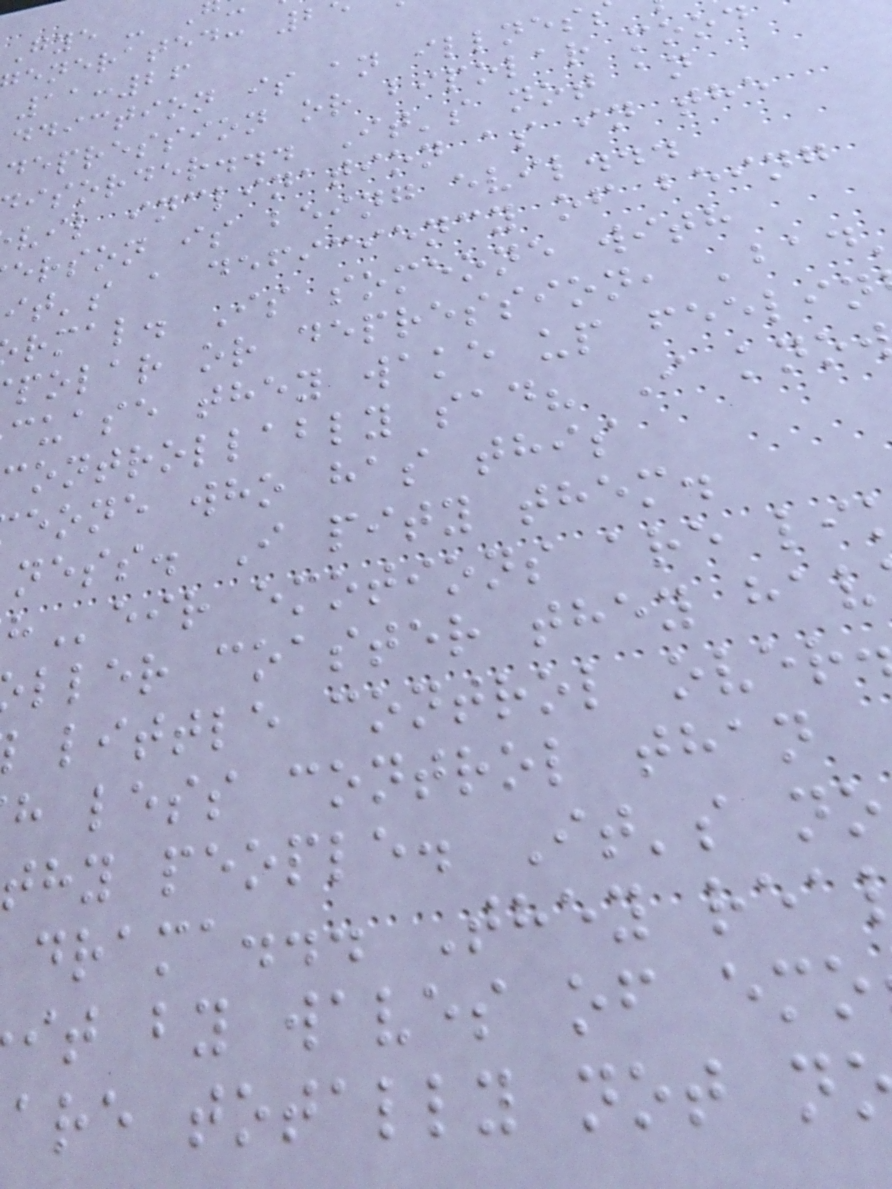enerated: 2
11:26
ddiction is an illnes
depression or bipolar mood
isorder... It's not an
vil inclination as in the
erson is being evil...
it's a deficiency of being
rmal. Is someone with
polar or depression, 'bad
cuase they wake up feelin
ontrollably sad? I kno
eone who has this
ness. I pity them.
eir emotions are li
ller coaster they hav
little control over
h less control than
thy people. It's no
drama... They rea
it by waves of emo
are totally not n
